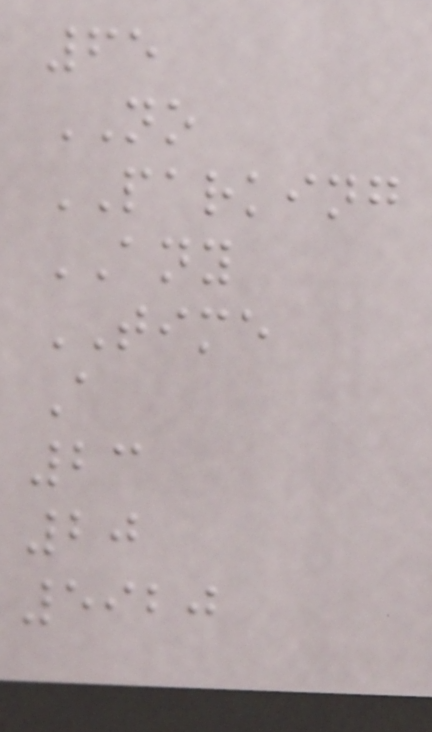65
NO
PARKING
ANY
TIME
A
23
20
5920
